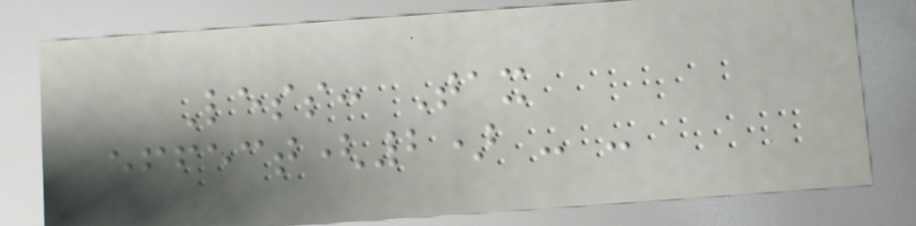Less: Tax
effect(2) - -
